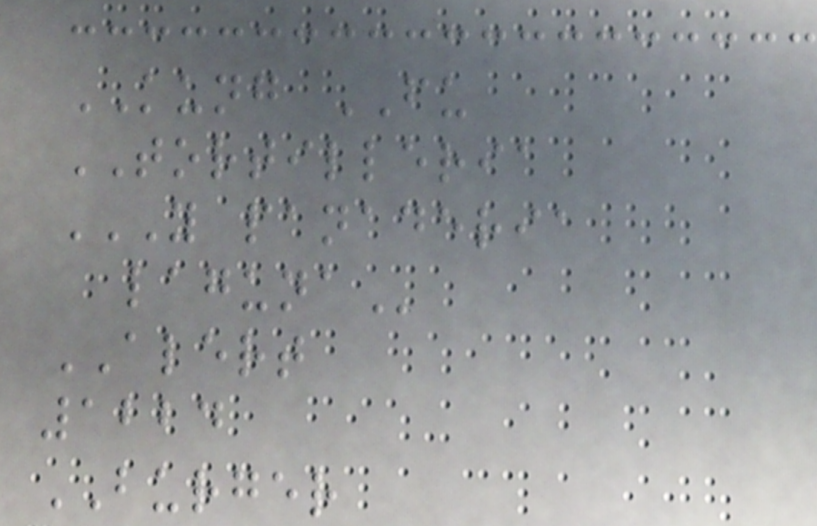KUNG FU
TORTILLERIA
Y PANADERIA
LAGUNA
ALERT
1224
BURGER
